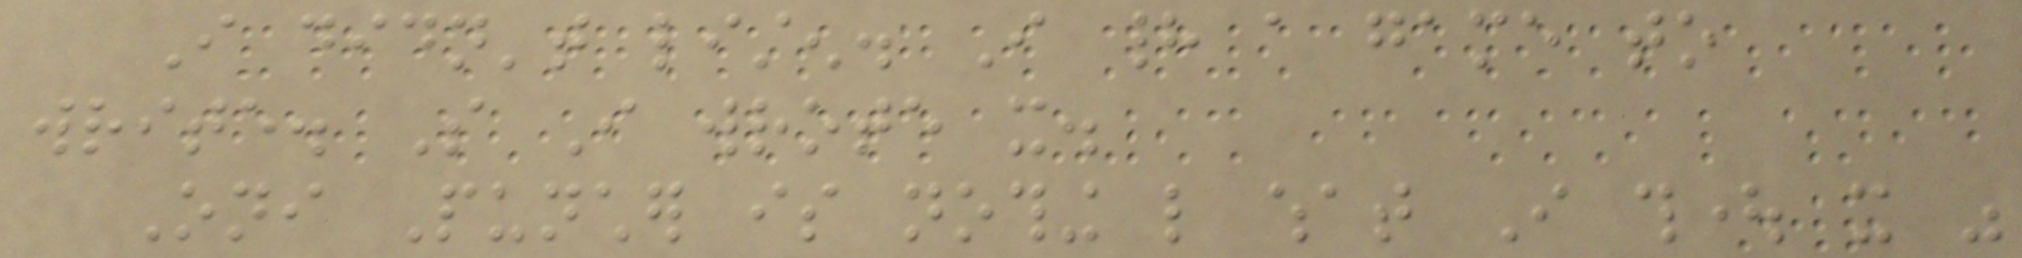I didn't listen. I had a game to
write. So I wrote it.
Oni Puncher is nothing like what I thought it was
